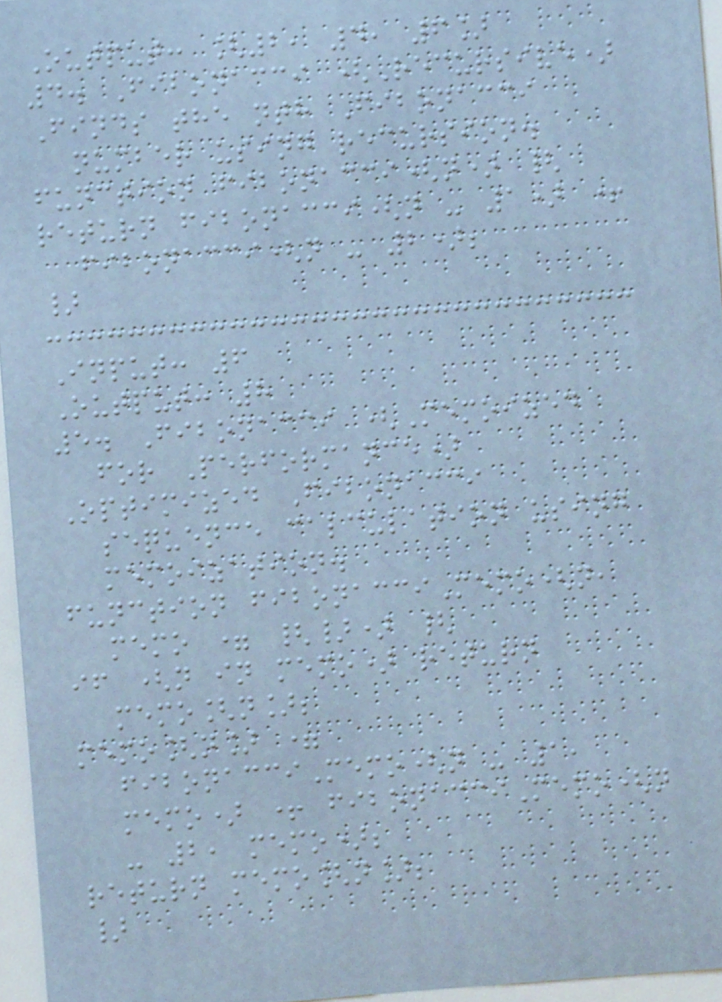Output: [2, 4, 6]
4. Fibonacci (Recursive)
Finds the nth Fibonacci
number using recursion.
function fibonacci(n) {
return fibonacci(n - 1) +
fibonacci(n - 2);
}
Input: 6
Output: 8
5. Fibonacci (Memoized
for Performance)
Optimized Fibonacci
sequence calculation using
memoization.
function fibonacciMemo(n,
memo = {}) {
if (n in memo) return
memo[n];
memo[n] =
fibonacciMemo(n - 1,
memo) + fibonacciMemo(n
- 2, memo);
return memo[n];
}
